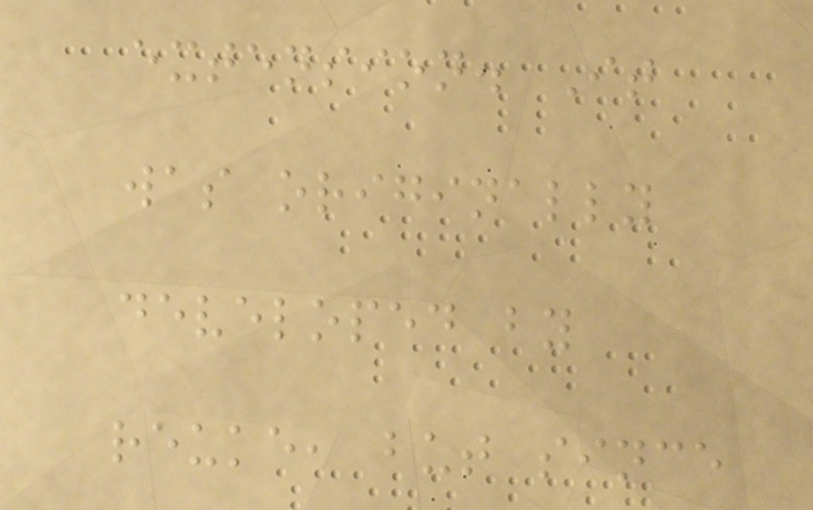extension. It
was originally
developed by
reuke, but since
